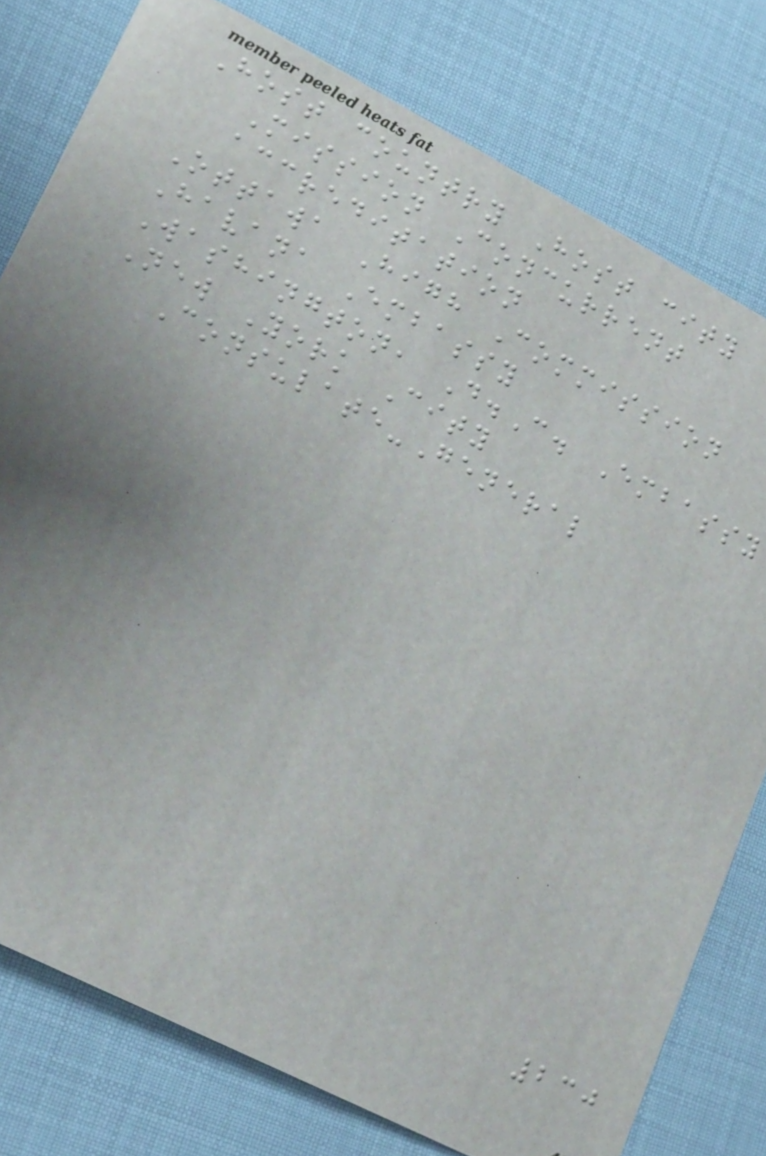Host country Host city
Mission Concurrent
accreditation
Ottawa High Commission
Havana Embassy
Washington, D.C. Embassy
New York City
Consulate-General
230
